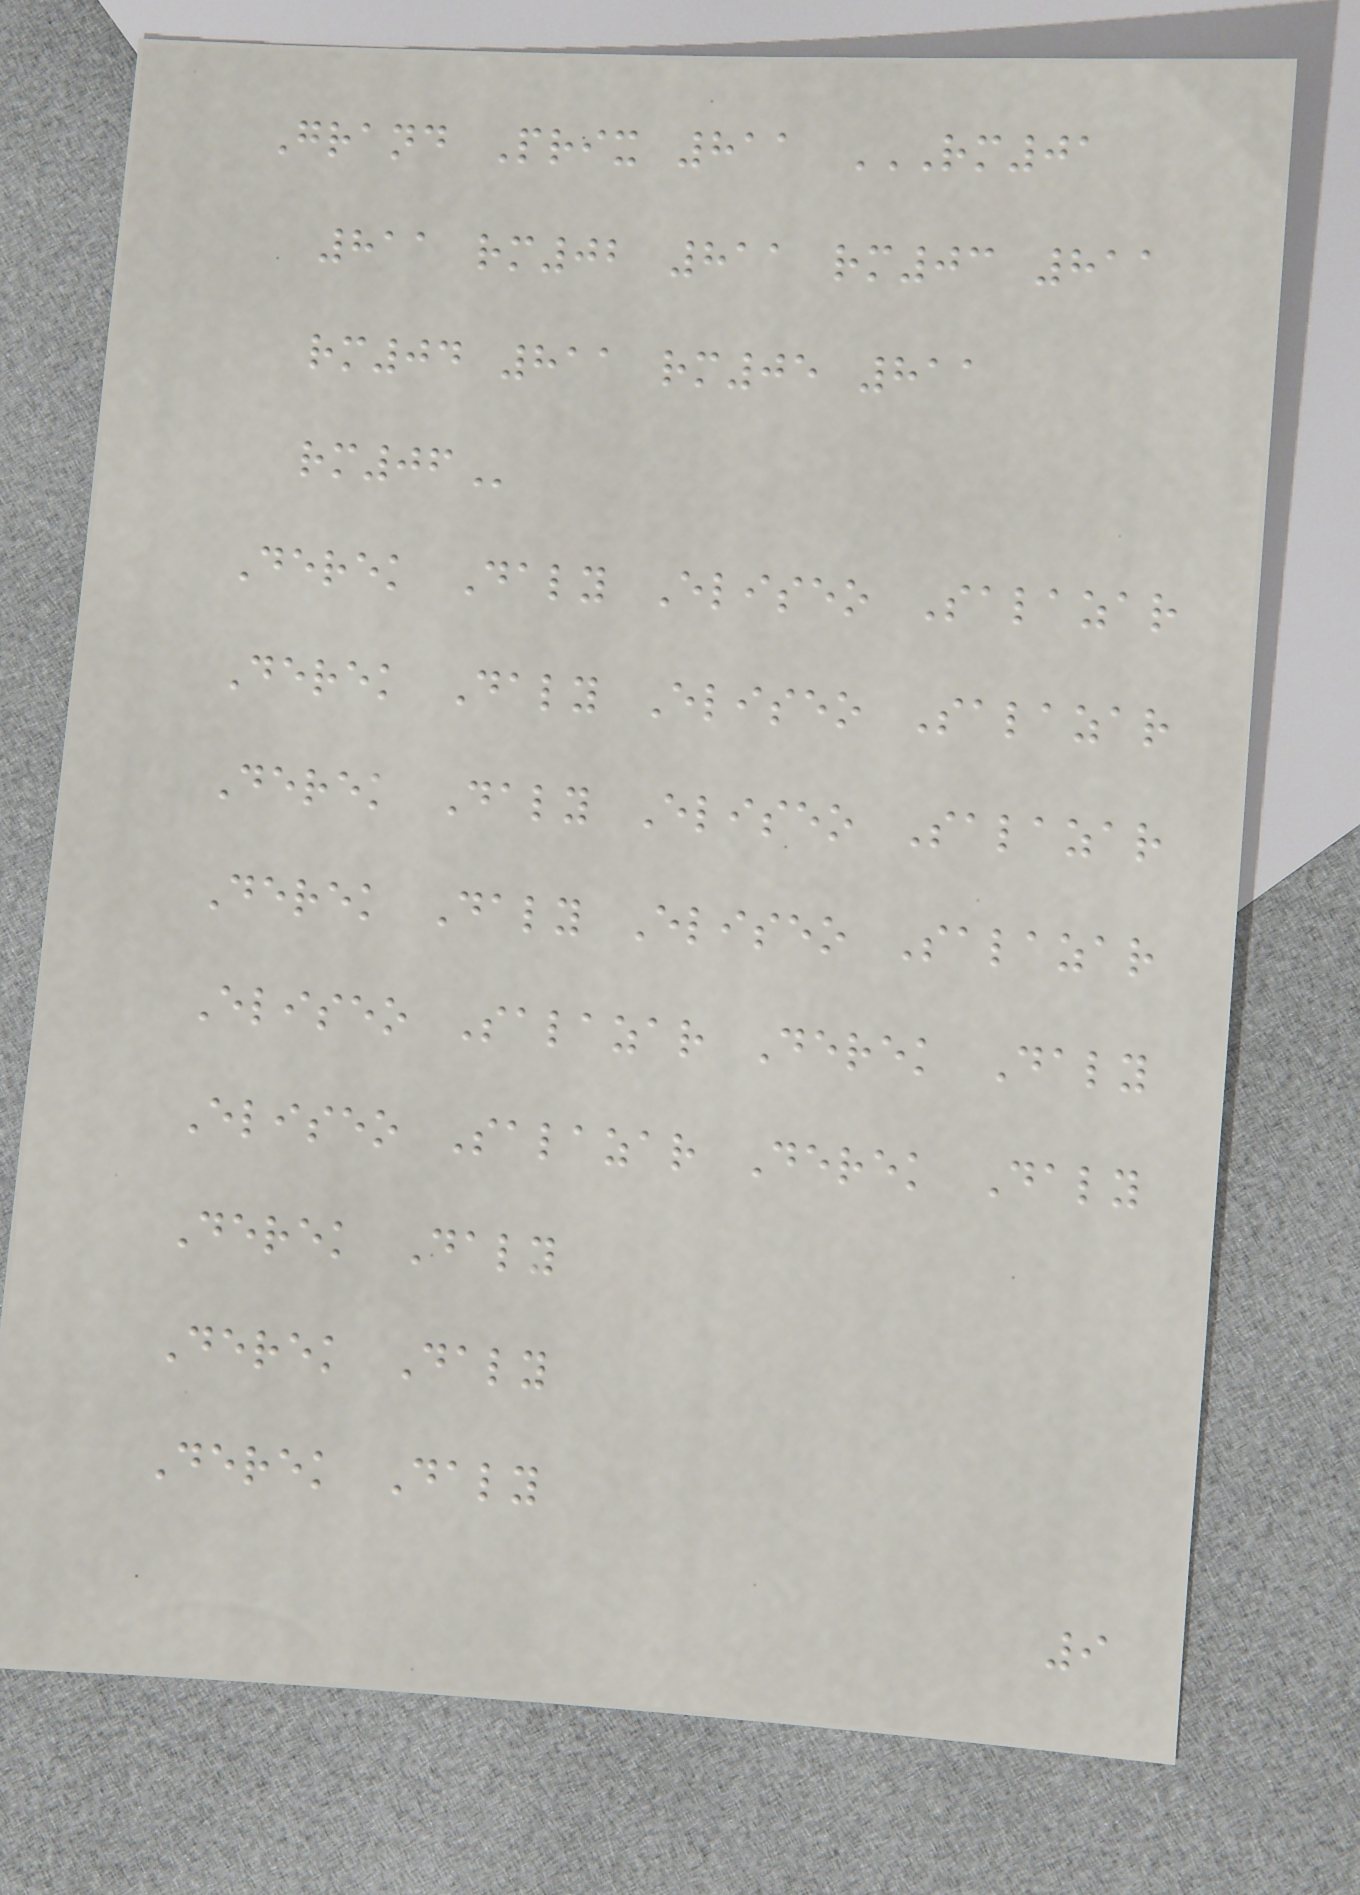Grand Prix 811 RM01
811 RM02 811 RM03 811
RM04 811 RM05 811
RM06
Derek Daly Eliseo Salazar
Derek Daly Eliseo Salazar
Derek Daly Eliseo Salazar
Derek Daly Eliseo Salazar
Eliseo Salazar Derek Daly
Eliseo Salazar Derek Daly
Derek Daly
Derek Daly
Derek Daly
9
